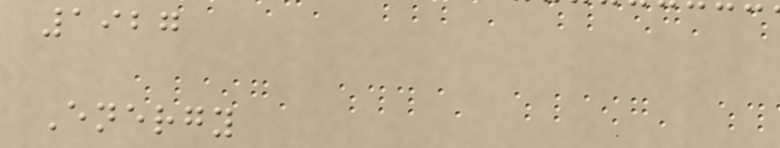1927
Energy
